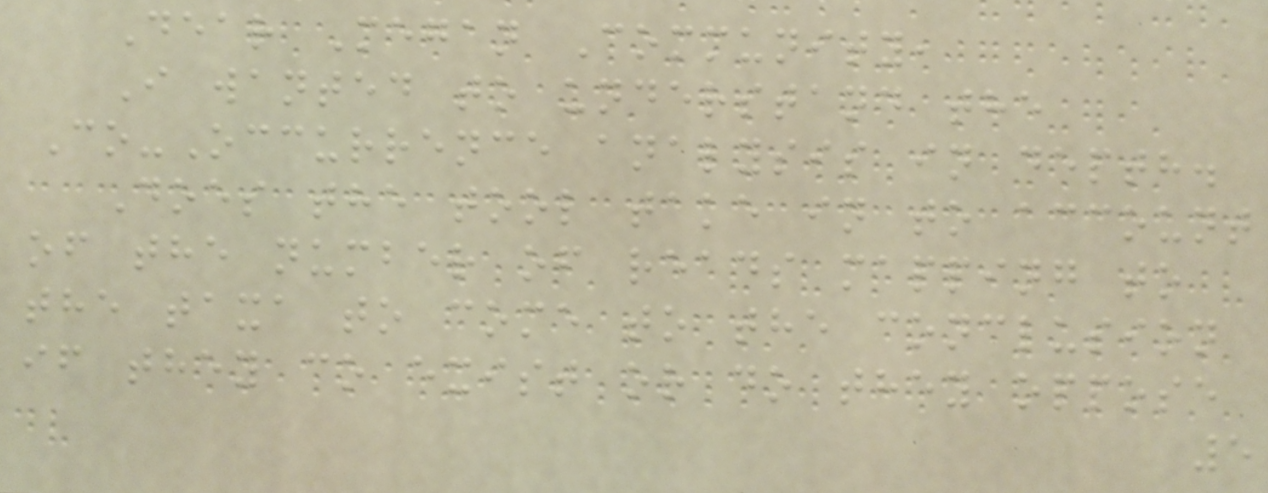Dear Megan Community,
I wanted to understand the
Co-Occurrence analysis in depth.
Does the tool take in to account
of the number of reads mapping to
the taxa to come to the conclusion
if they co exist or do they oppose
5
